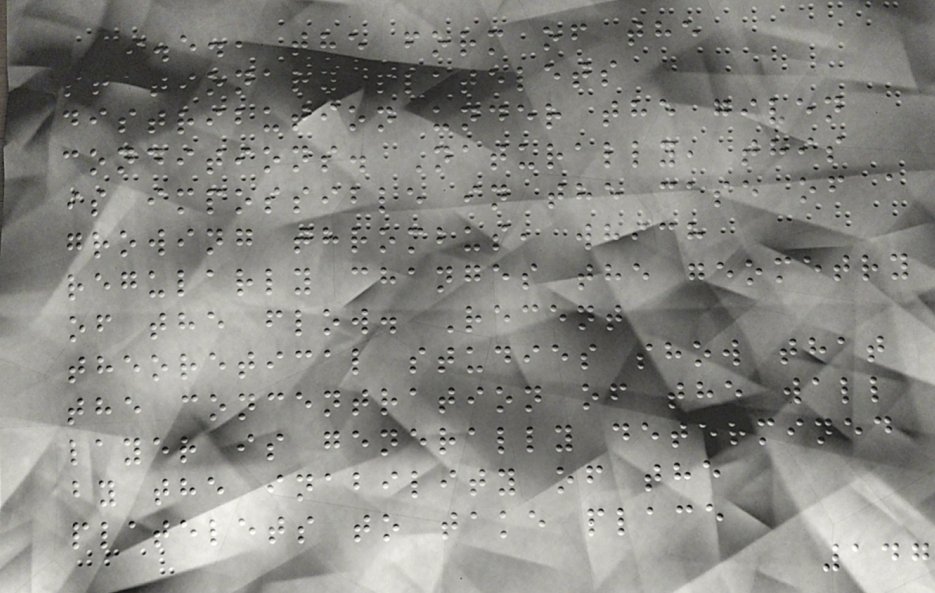i.e., the form of the
stationary platelets
distribution under the given
conditions. Naturally, this
is impossible in the case of a
growing thrombus, which
regularly changes the geometry
of the flow. Recent
theoretical studies show that
the concentration of the wall
layer is generally determined
by the inability of the
platelets to take place
147
